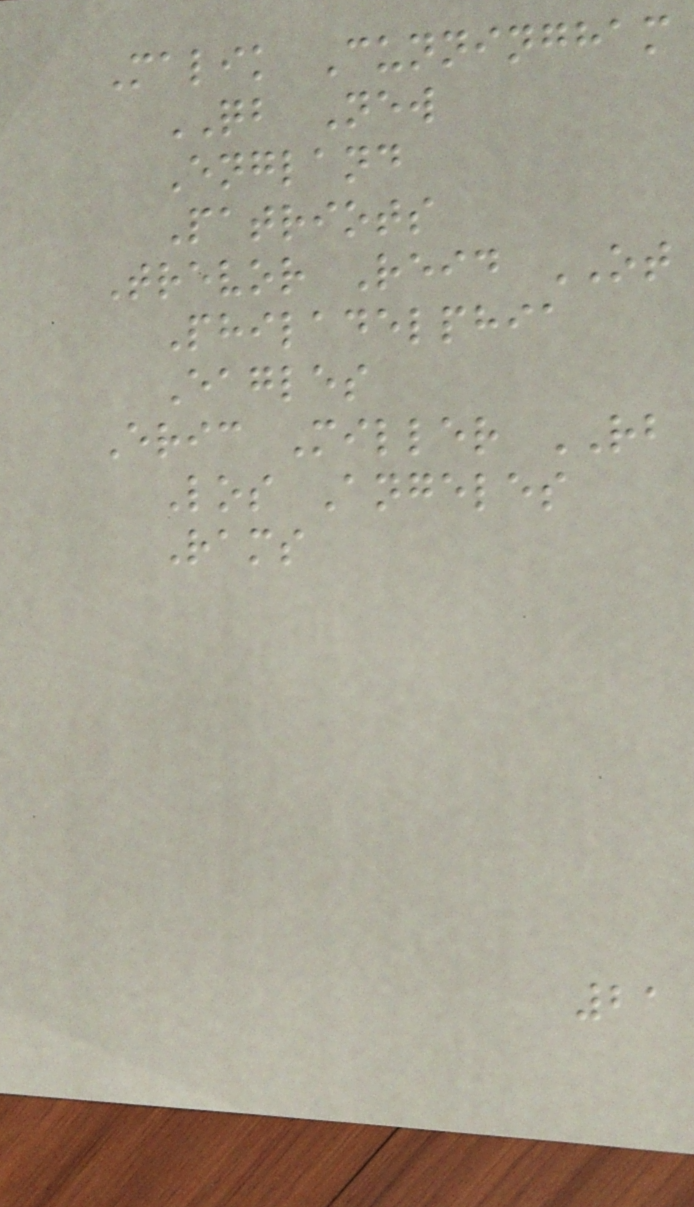Malik Cunningham
QB New
England
Patriots
Trevor Reid OT
Philadelphia
Eagles
Eric Miller RB
Los Angeles
Rams
21
